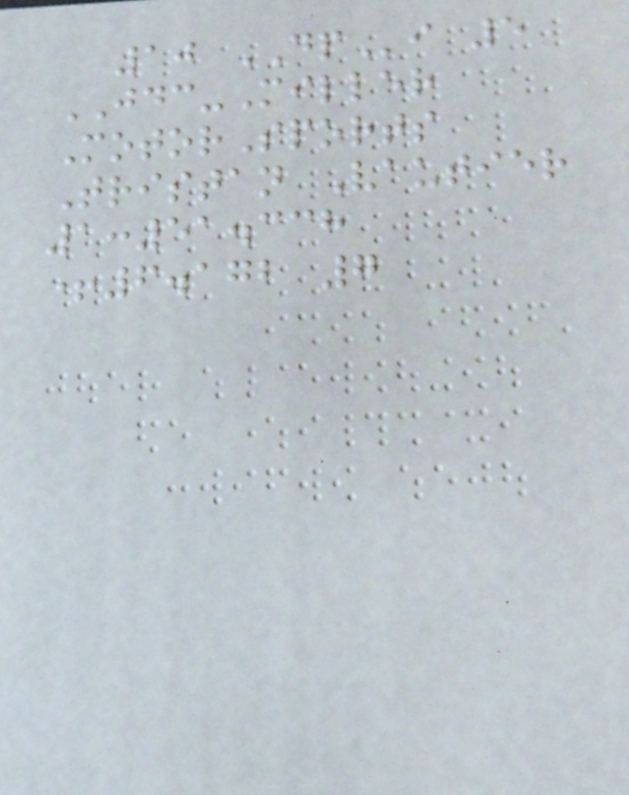10 DPi 5
JDC-Miller
MotorSports
Tristan Vautier
1:51.338
+6.172 7
